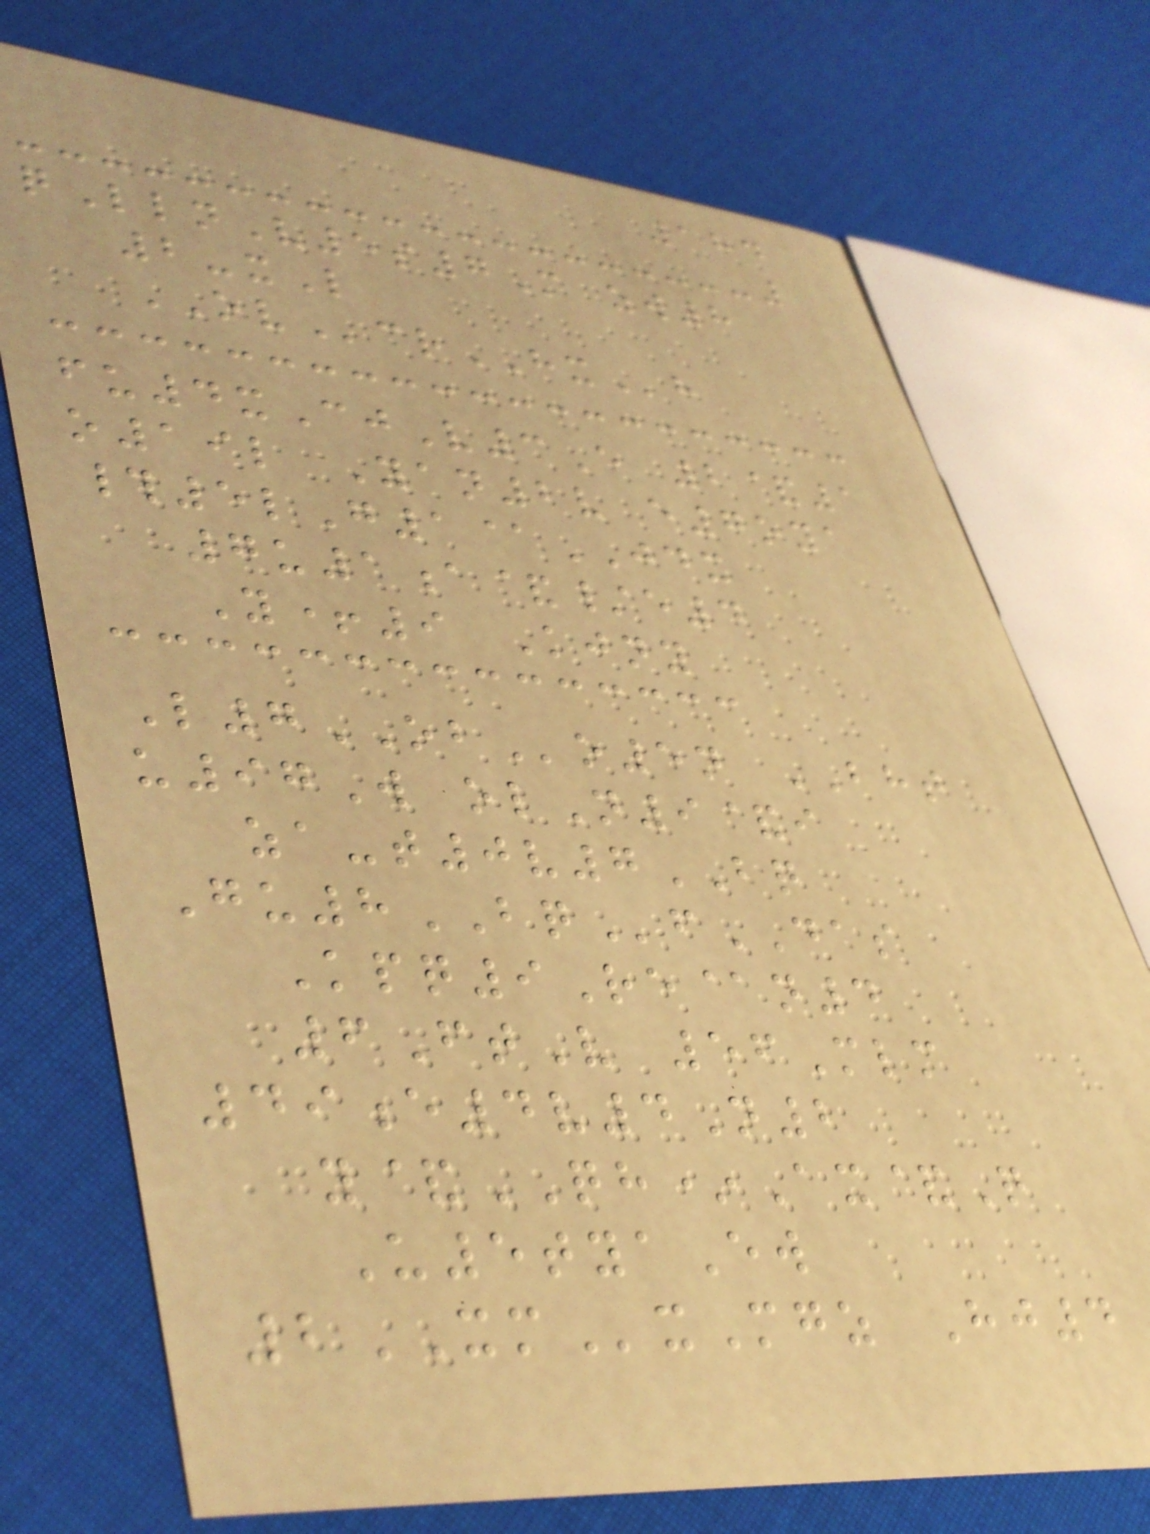184
qLlnV5s7M zw8
2-xL
OVcrHXh
fu4xCjV3E 2&1
o19l Yan2v e7oya
#5lG1@JDX
7u1a&/e4
Y+9 Kjny
L7OBo5n BHT
u97W olN9&i
za-t0v7BQ
Gu8BQfDAS
Kpq9Re@n4
6FtV 56Mlm
49e4v4N2
y&QH*Ax&Q
U5tyaEw
2XMxMgz Hj4
